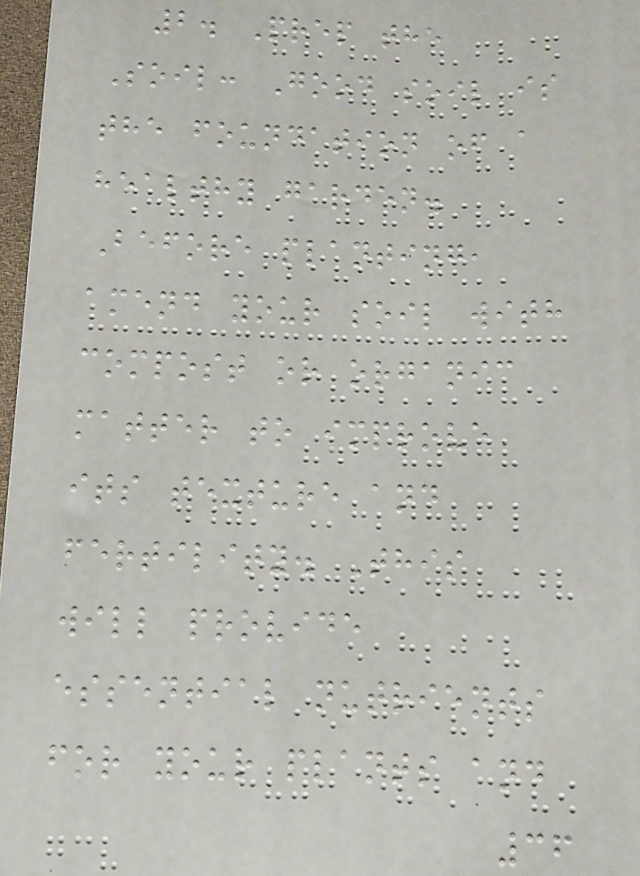2. Prep the
Soil: Good soil is
the foundation of a
healthy garden.
Before planting,
amend your soil with
compost or organic
matter to improve
its texture and
fertility. This
will provide
essential nutrients
for your plants and
36
